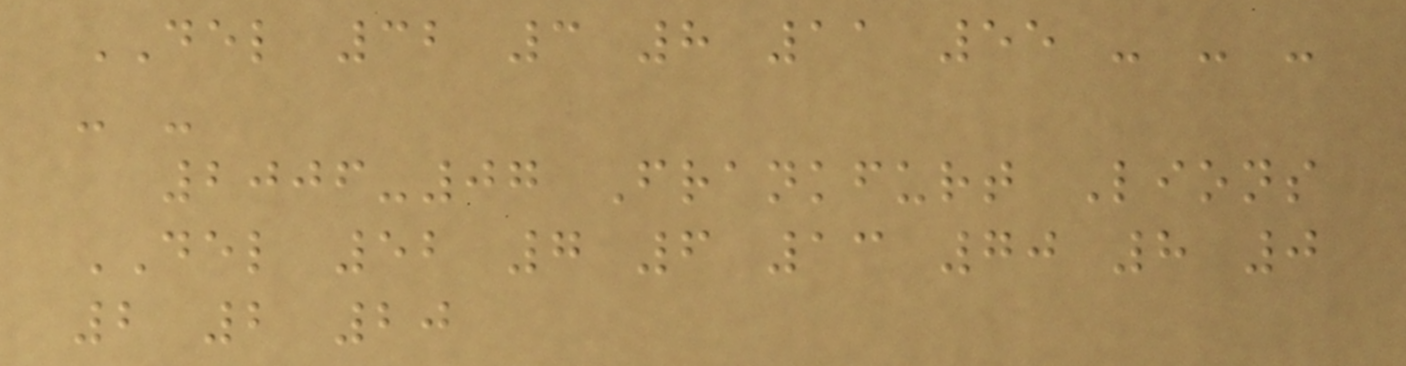DEL 32 3 8 11 55 - - -
- -
2006-07 Frankfurt Lions
DEL 52 7 6 13 70 8 0
2 2 20
